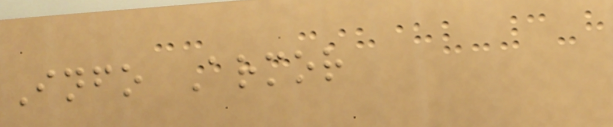Info Armor
